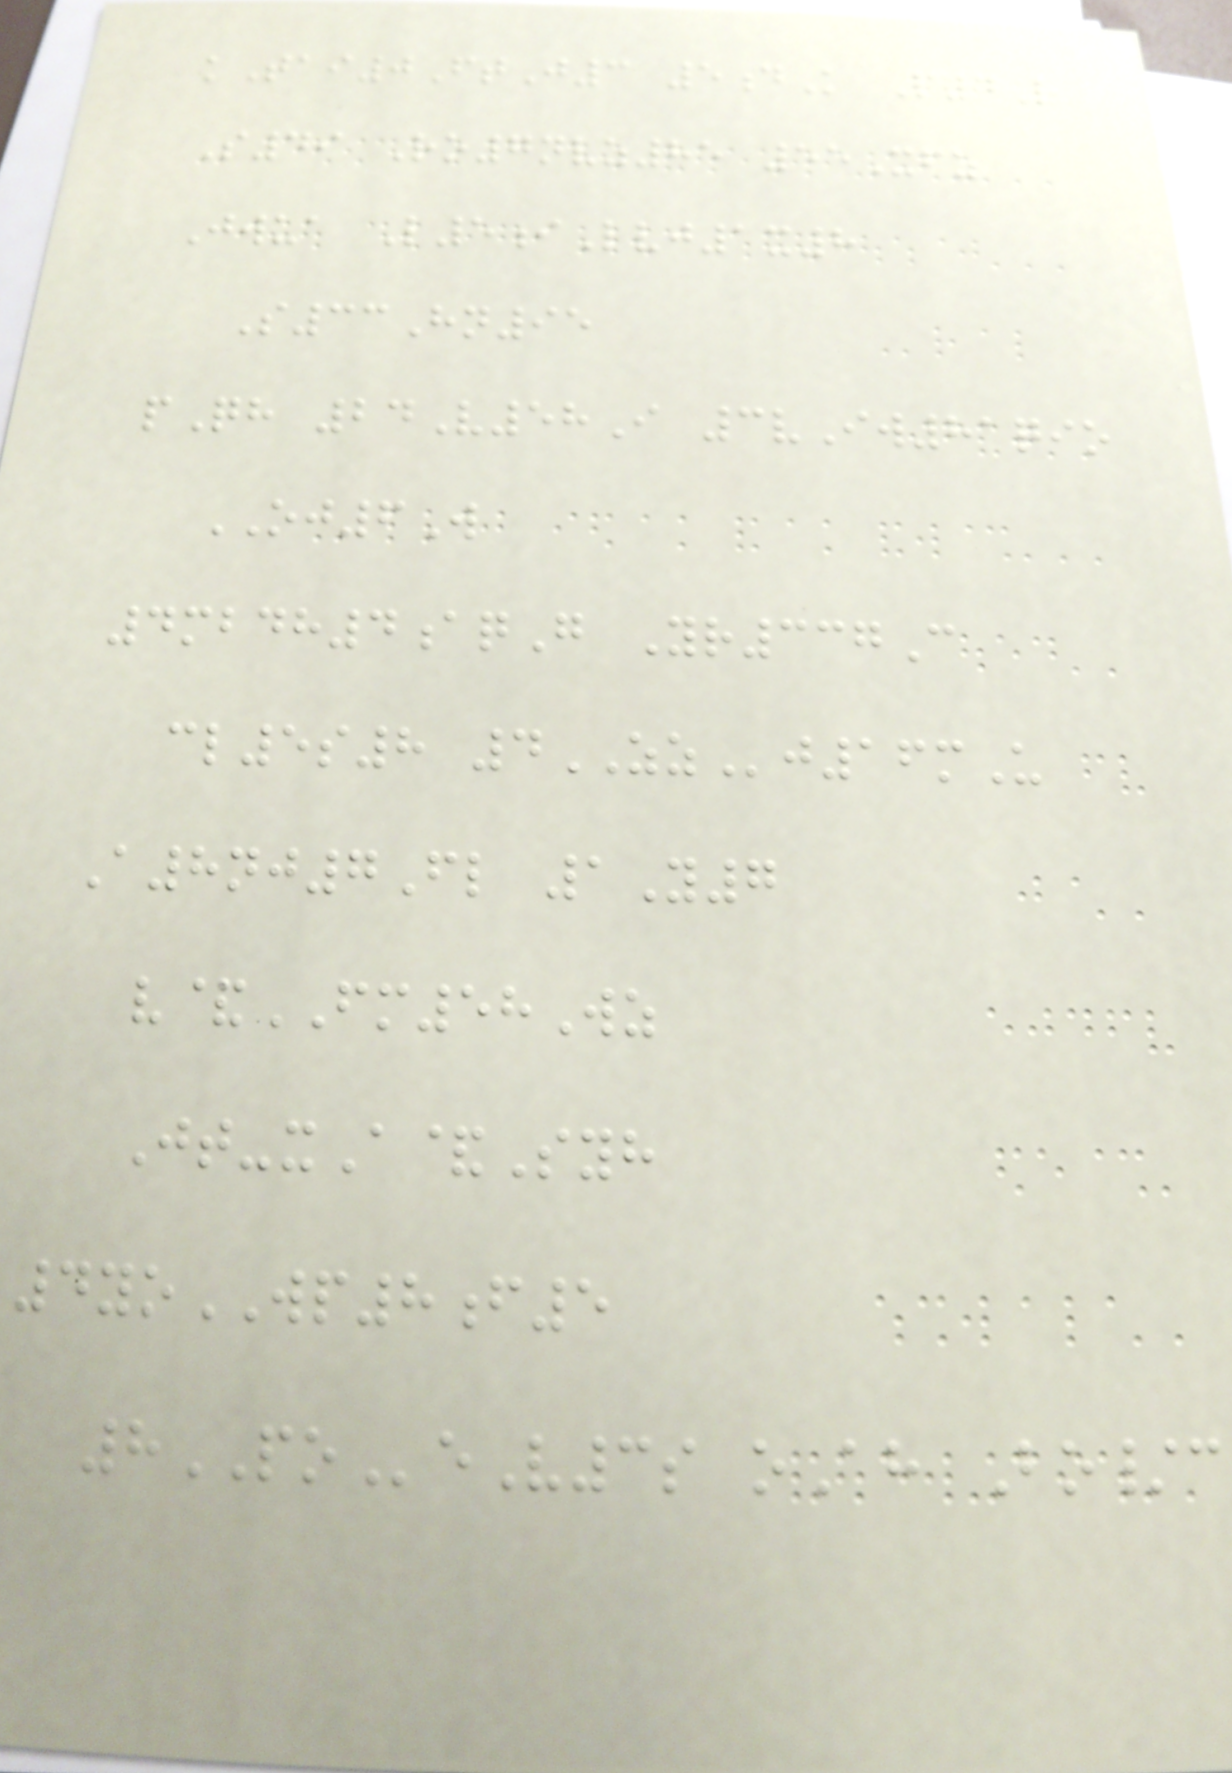kTai0FtJ3 5dK P4R
S49 Ro7nvz85 55Xfz
Jwua L5iLvj1x8
S33Hn95
pQh 24V58I 3vIw81qio
OJ6W
4mbdh4aqG Yr337C
cl5s8 4ZZj16mU
A8nj7Fl 1Y7
v&FM58Wz
Jt-xA&Syh
4yoWP8f5
8POeV3s oAh Bo/c
